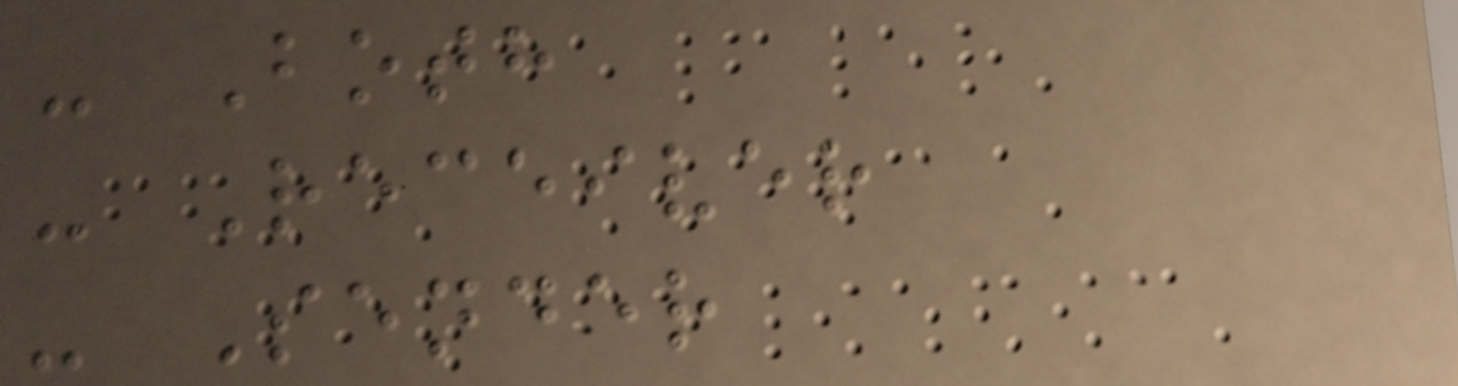- Both
- Receiver
- Sender
